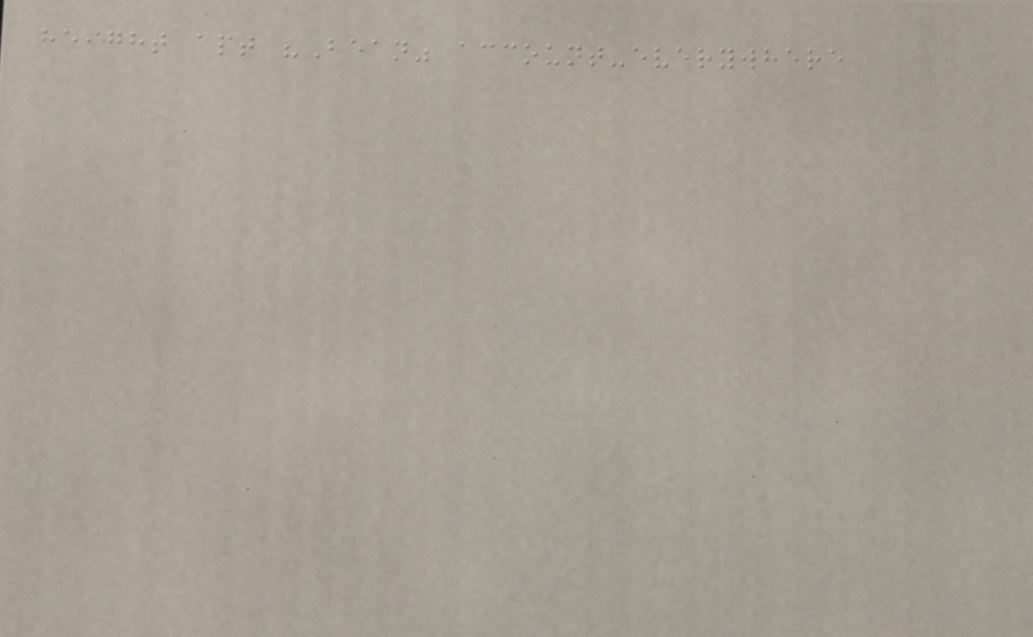height apt "Bean" account-everywhere
